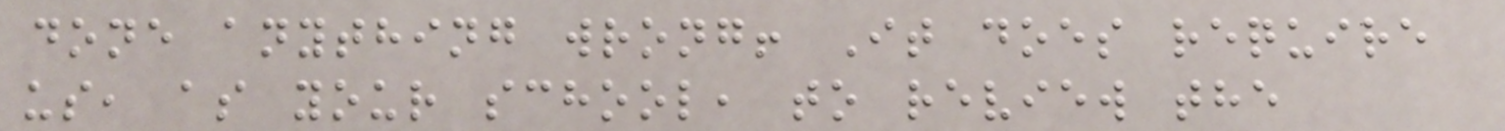done anything wrong! It does require
us, as your school, to review the
